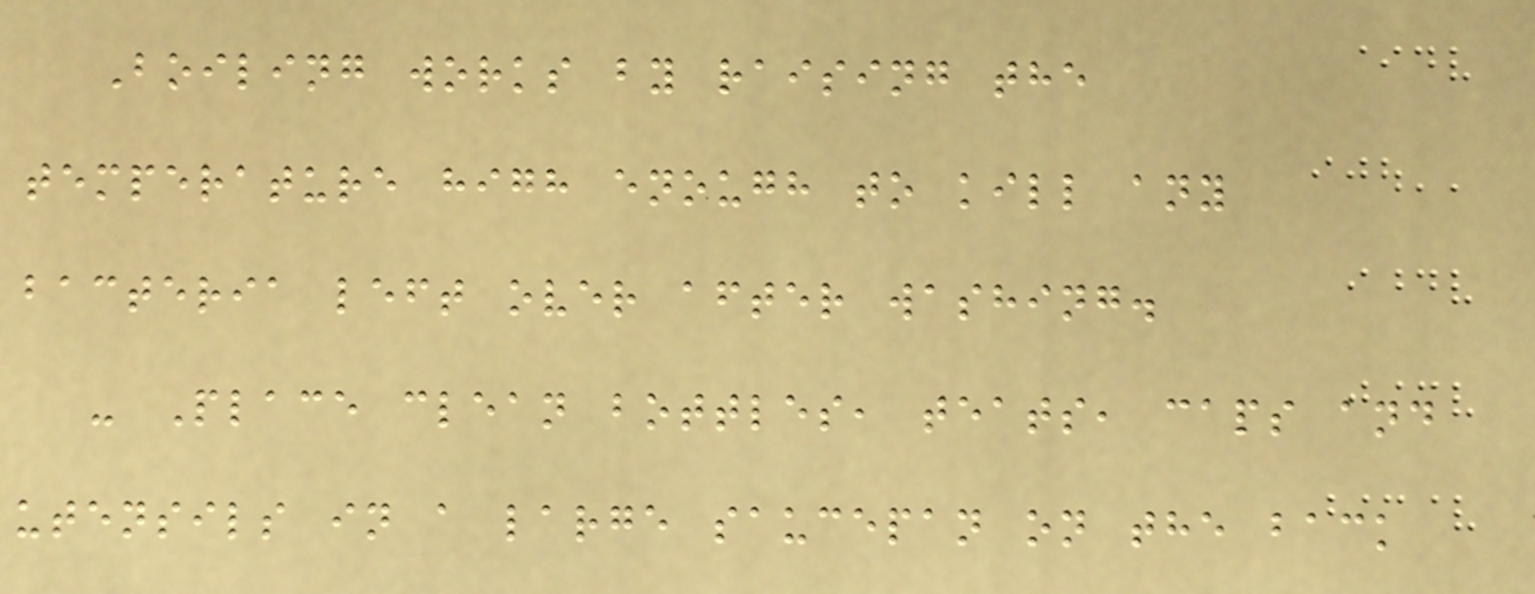Boiling works by raising the
temperature high enough to kill any
bacteria left over after washing.
- Place clean bottles, teats, caps and
utensils in a large saucepan on the back
